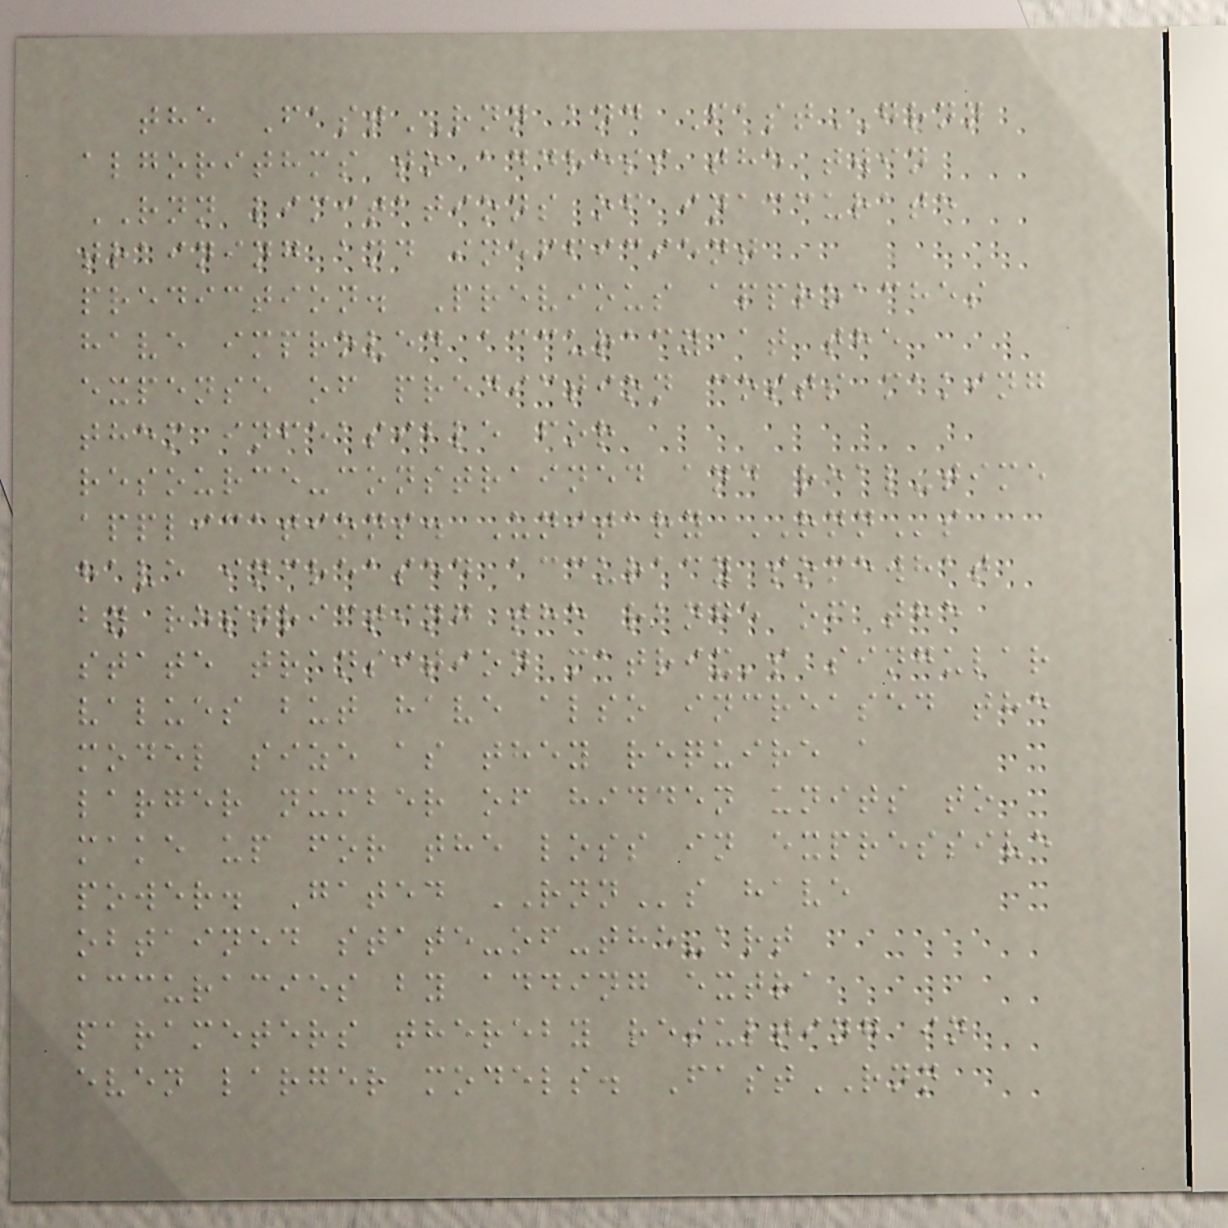the FastRNN and FastGRNN
algorithms to address the twin
RNN limitations of inaccurate
training and inefficient
prediction. Previous approaches
have improved accuracy at the
expense of prediction costs making
them infeasible for
resource-constrained and real-time
applications. Unitary RNNs
have increased accuracy somewhat
by restricting the range of the
state transition matrix's singular
values but have also increased the
model size as they require a
larger number of hidden units to
make up for the loss in expressive
power. Gated RNNs have
obtained state-of-the-art
accuracies by adding extra
parameters thereby resulting in
even larger models. FastRNN
